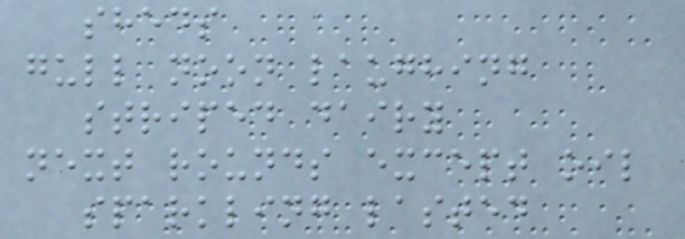sheds
gull noon laughing
striped dairy
next rounds except oil
sparkling lasted
